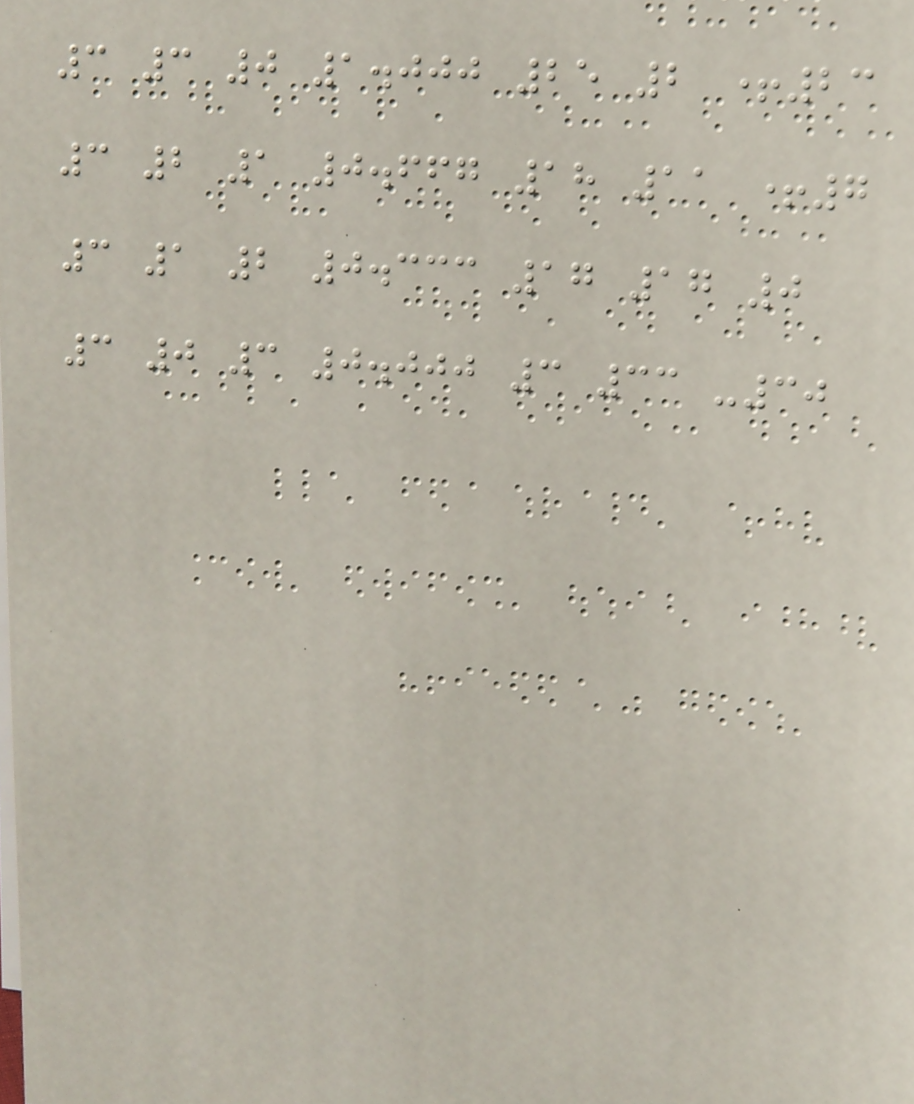3 3 0 1.000 25 2 +23
3 2 1 0.667 18 11 +7
3 1 2 0.333 17 17 0
3 0 3 0.000 3 33 -30
